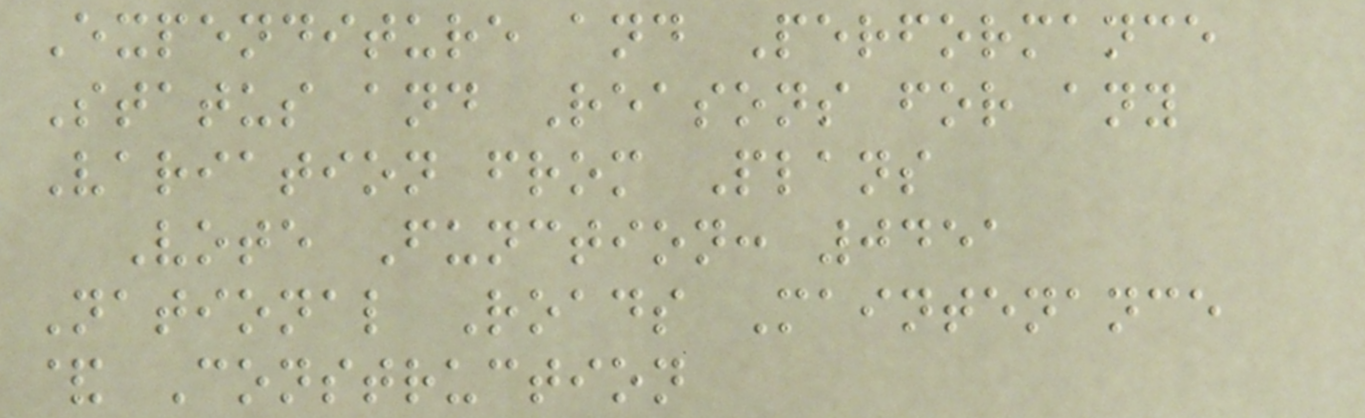Expenditure and Performance
Status and Reasons for any
Variation from Plans
Vote Function: 0451
National Roads Maintenance
& Construction
